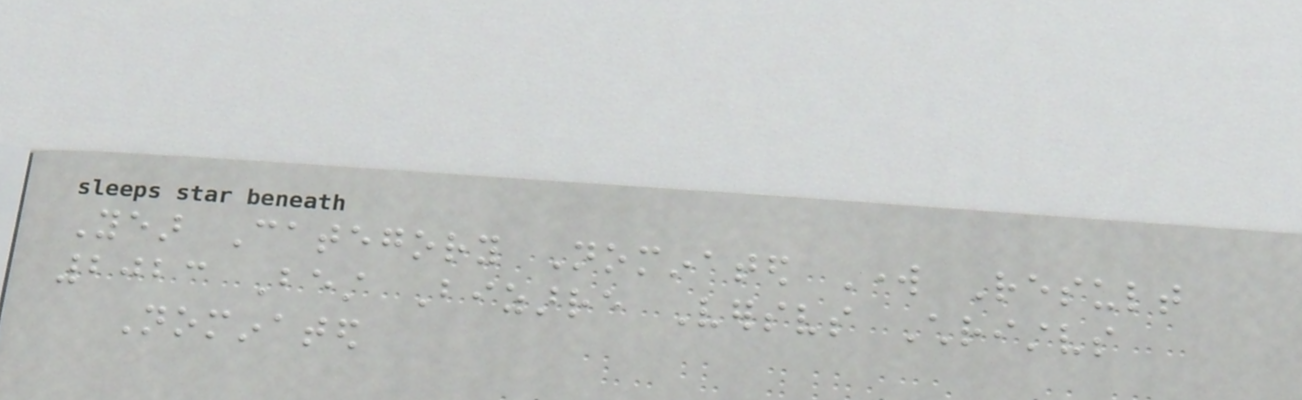Year Category Nominated Work Result
2023 Best Bizarre Versvs Christvs
Nominated
